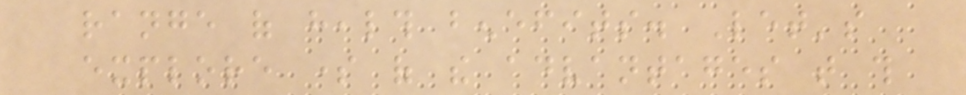range of health benefits. Let's
explore some of the advantages that this
